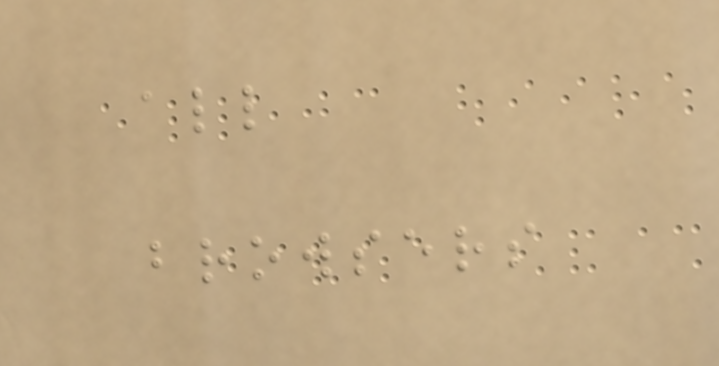all
browsers
